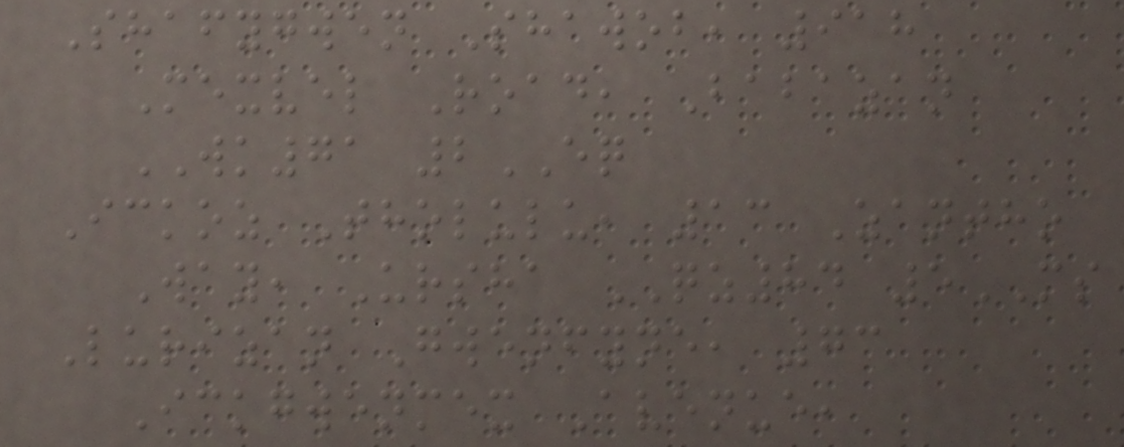Shafygwen Shawob, 918
Mexvel Road, Babazan
WK71 2EQ
Ickoz Tholulu, 13 Zantho
Way, Ursha QZ84 5MS
Lurizan Gwenfyne, 73
Ickgwenmex Avenue,
